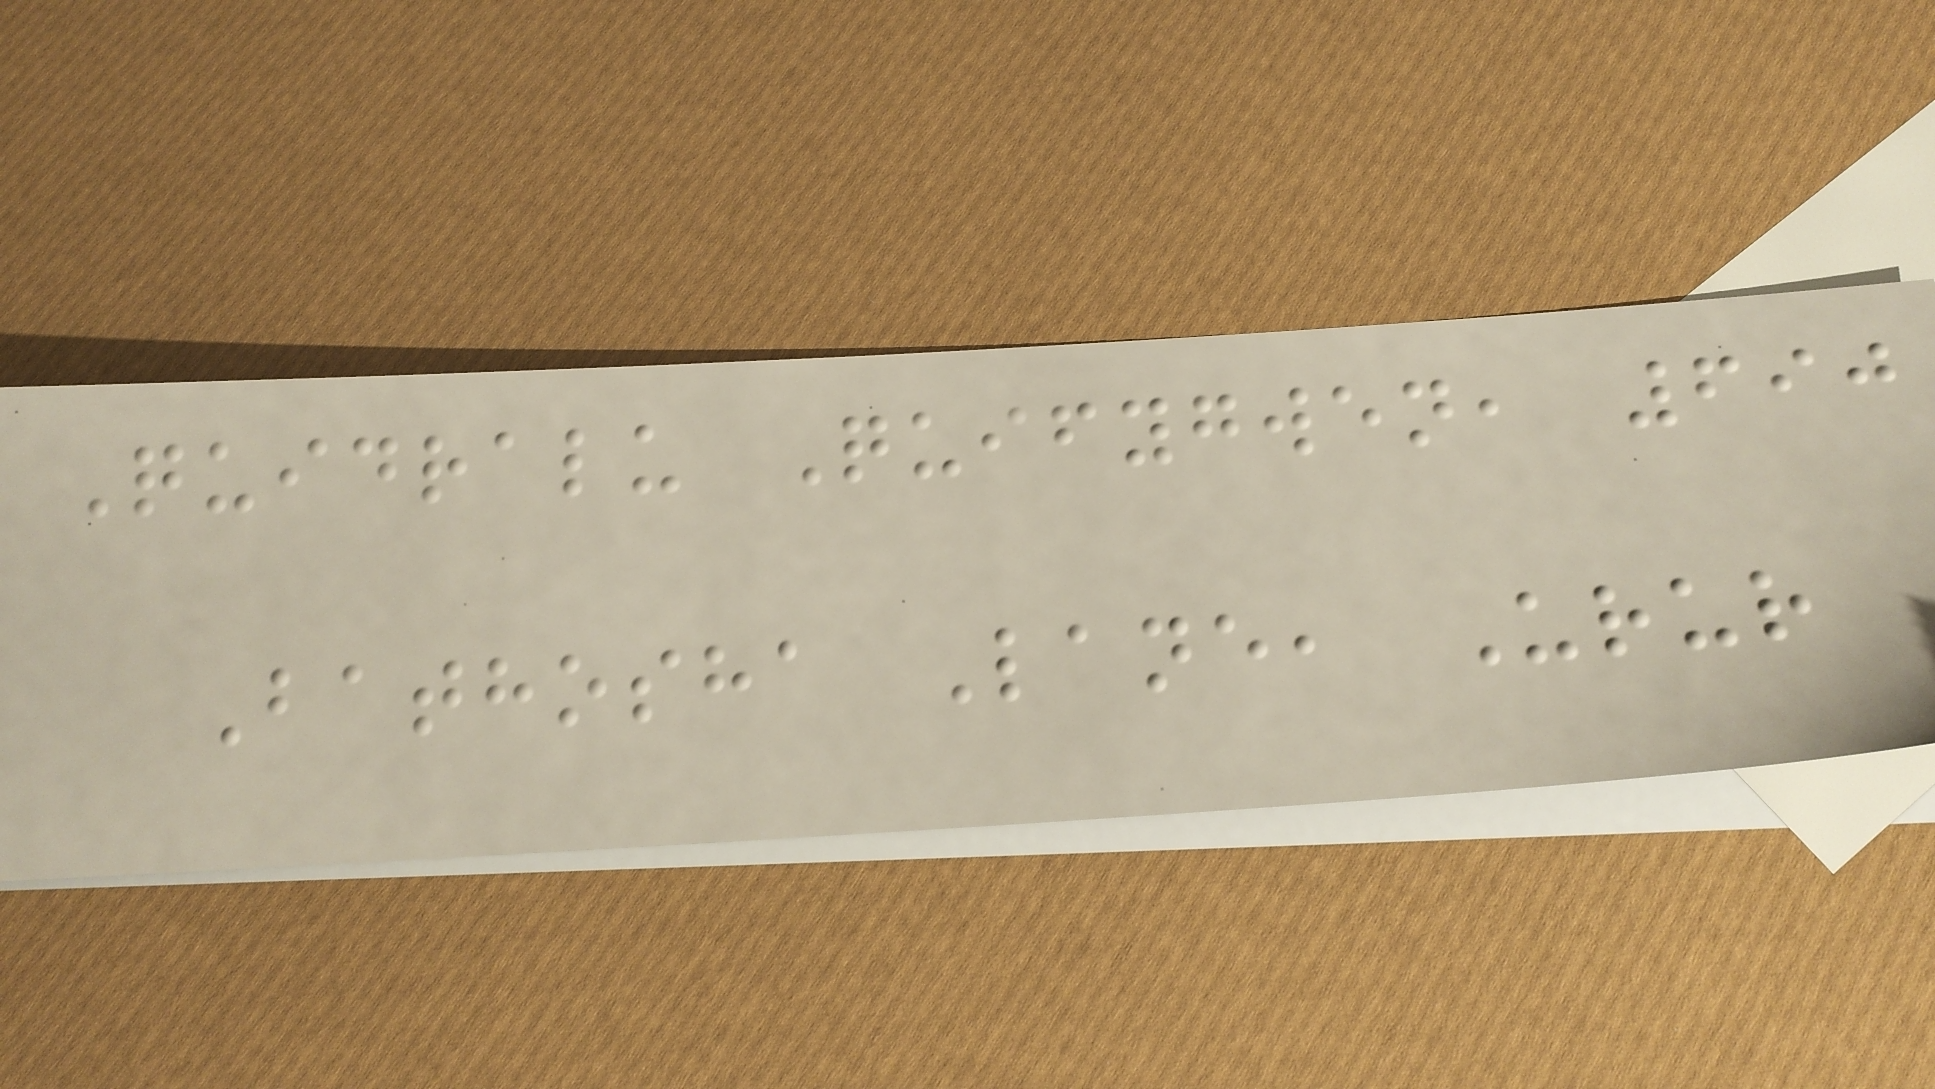Quidralu Quifygwen, 690
Bathosha Lane, Urur
